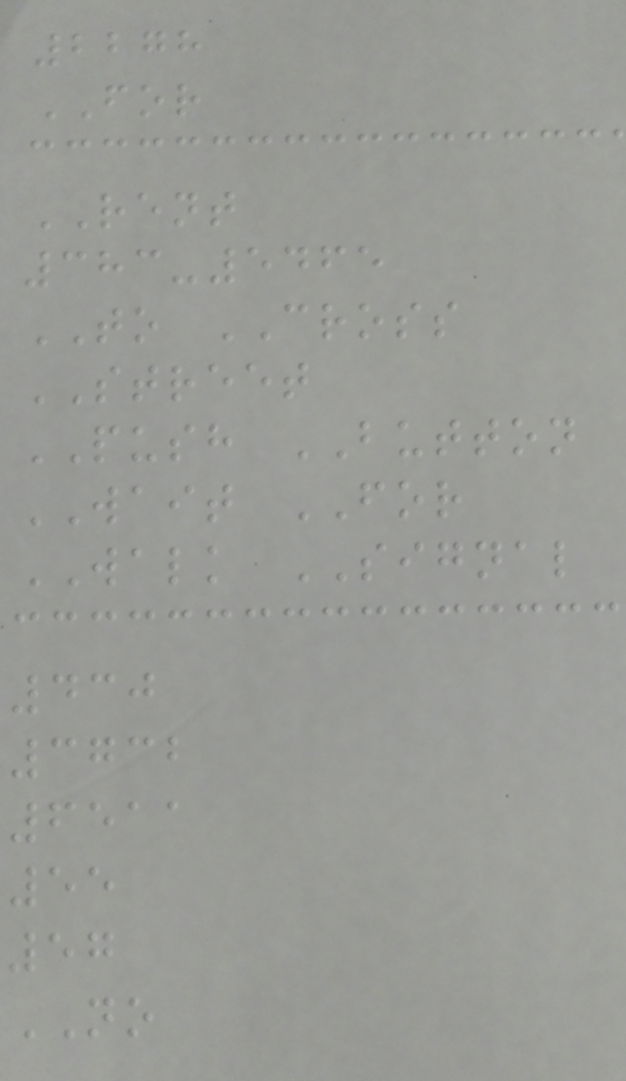2278
FOR
RENT
383-5465
TO CROSS
STREET
PUSH BUTTON
WAIT FOR
WALK SIGNAL
430
3732
6511
55
57
NO
